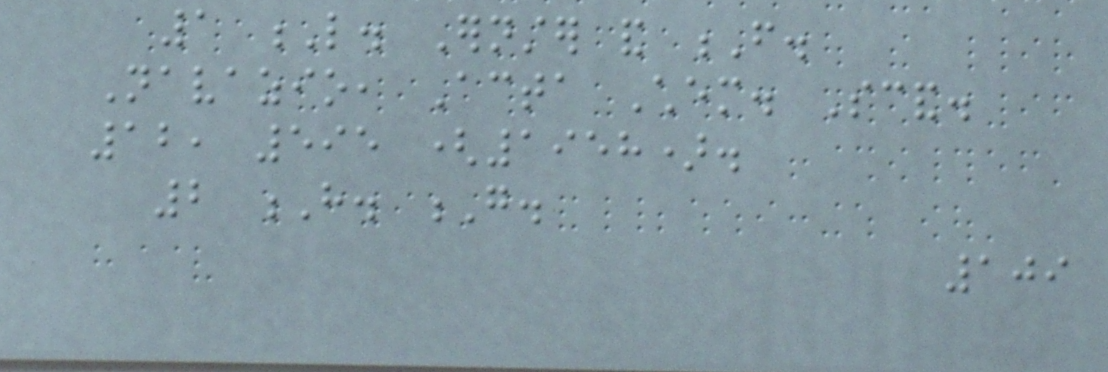1 L. Ernster and F.
Navazio, Acta Chem. Scand.
12, 595 (1958).
2 H. G.
109
